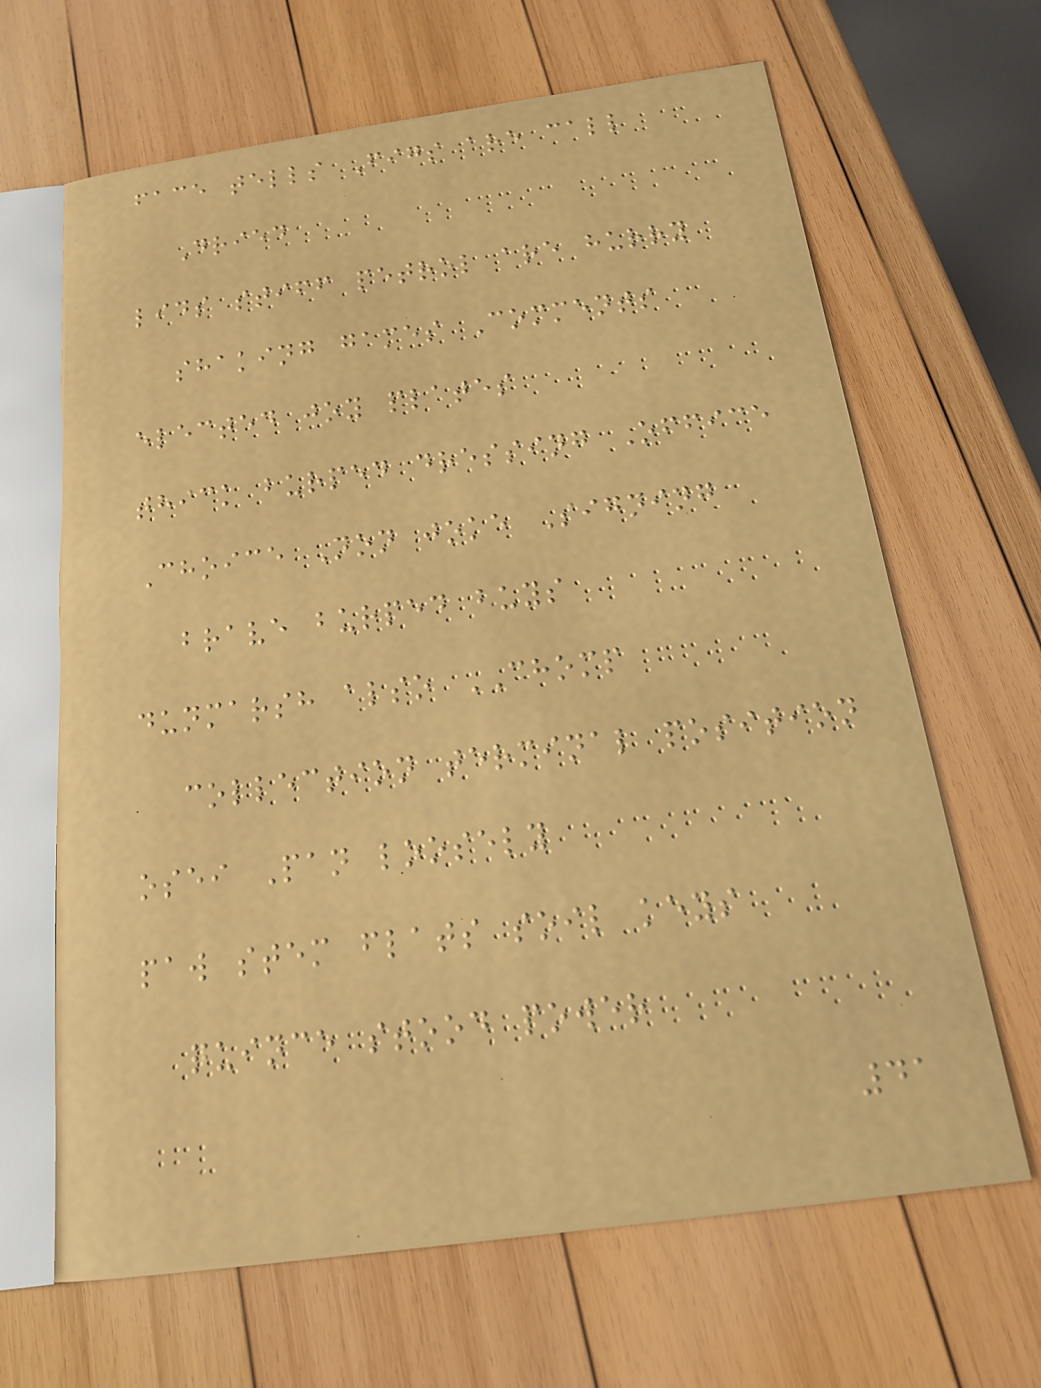face tells Figs are call
Dried
lids stiff petrol are hurry
shaking games Comments
elected joy plates
thick burped dressing Office
Choice Non joke Signing
brave burped buys
dunmarsh also CHOMP
collection terminal position
osei Pan loosely
paw stem flats soil keys
quince stood power
41
